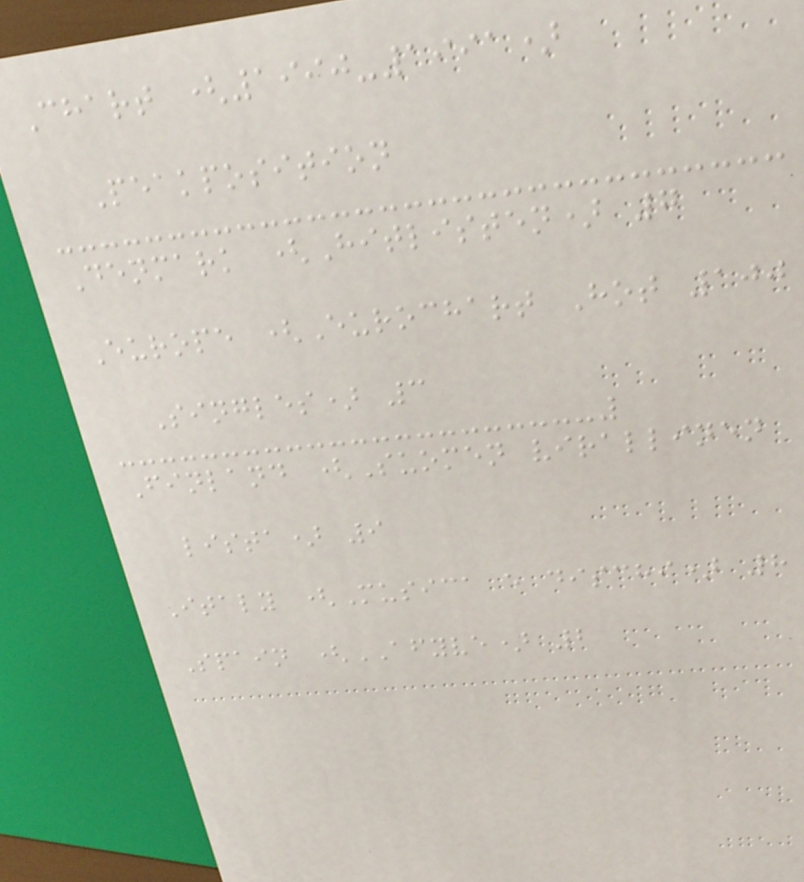Chart (1990-1991)
Peakposition
Denmark (Hitlisten) 7
Europe (Eurochart Hot 100
Singles) 3
Finland (Suomen virallinen
lista) 9
Italy (Musica e dischi) 8
Spain (AFYVE) 2
